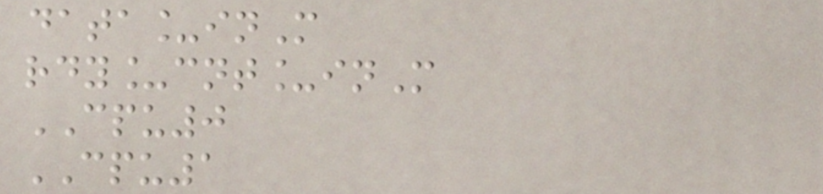data_inM
rdy_cnt_inM
CPU0
CPU1
